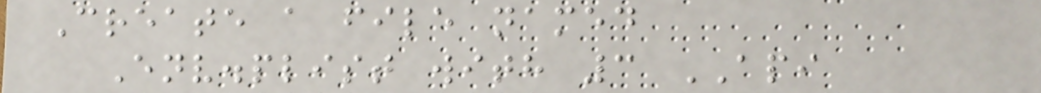Create a file named
Env.plist with 3 API
